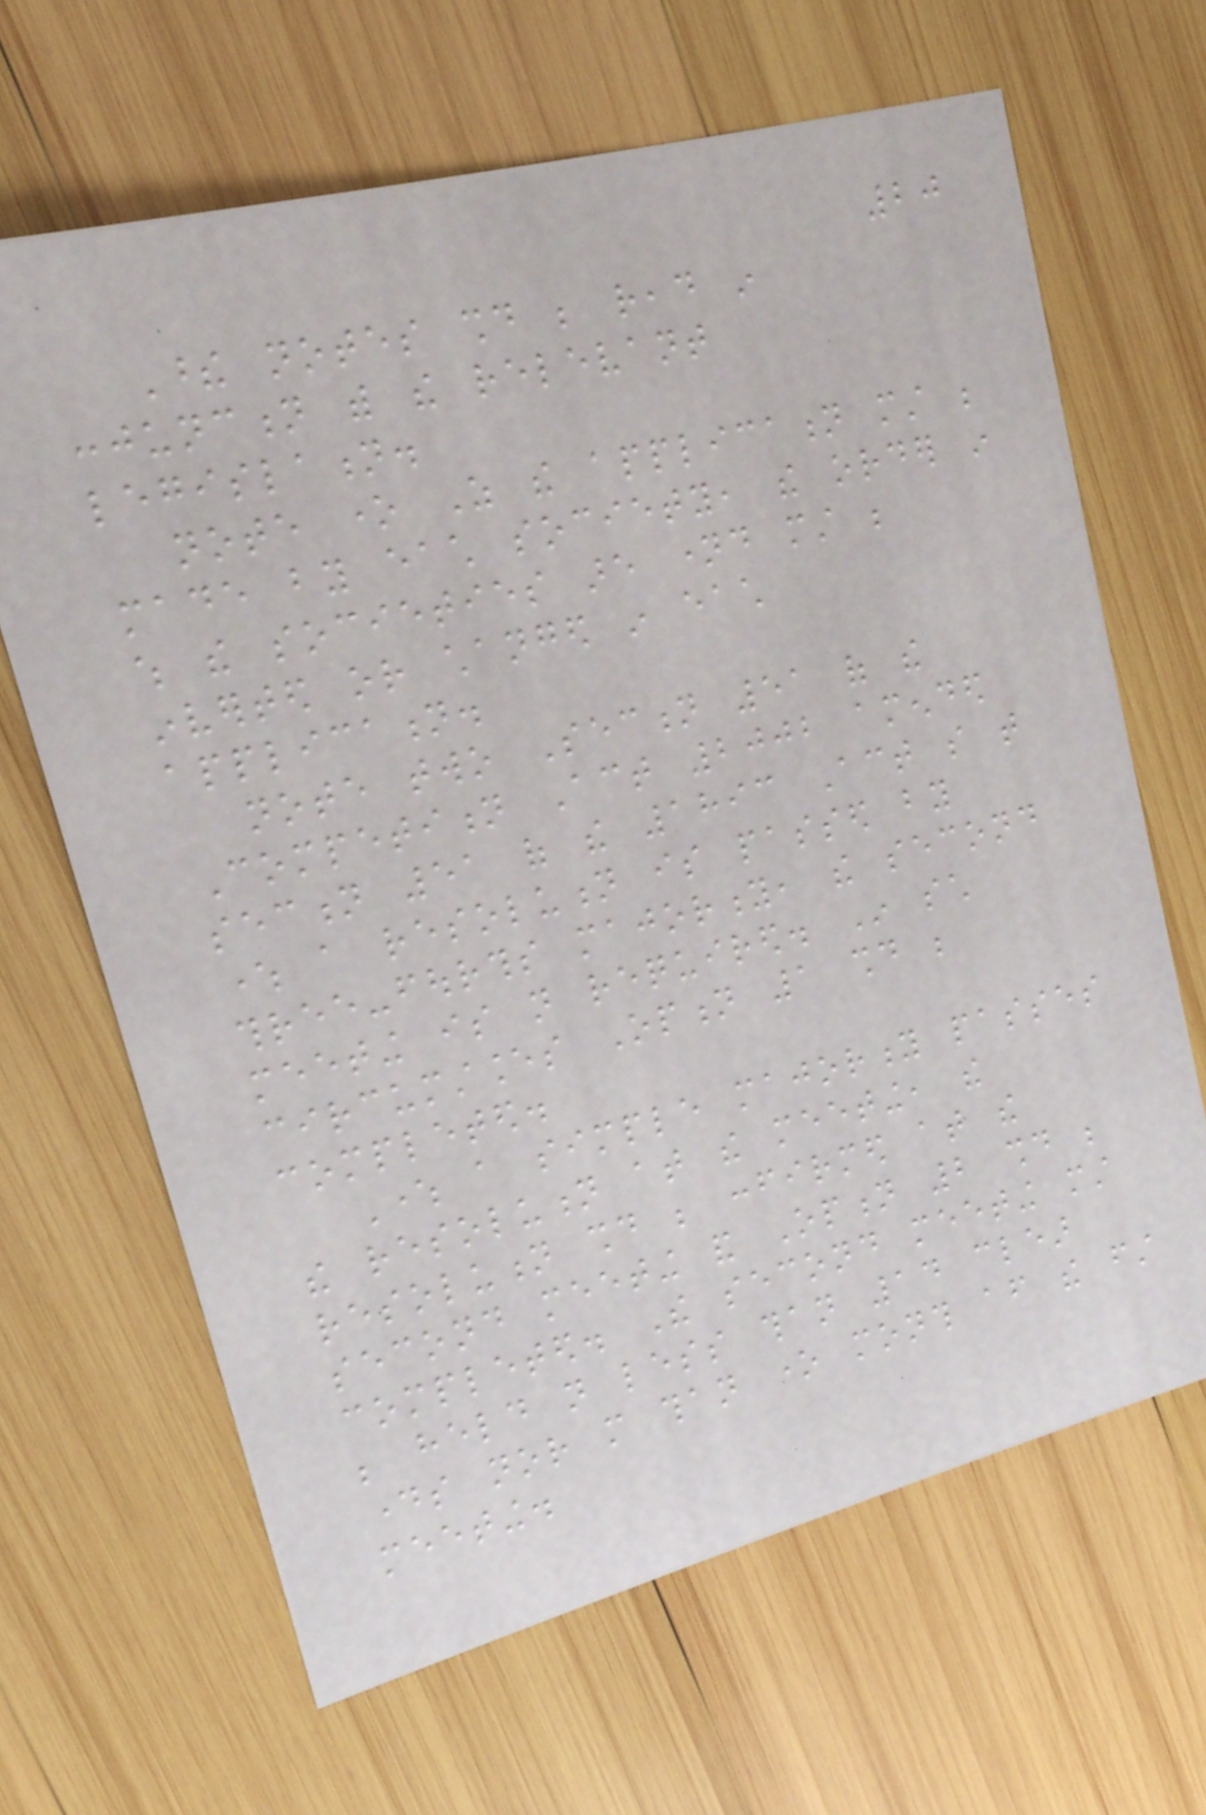20
These notes should be read in
conjunction with the relevant
legislation.
note one As the application must be
made by each society, the order in
which the societies are named must be
inverted or changed in each
application.
note two Section 51 of the
Competition Act 2002 amended
section 51 of the 1893 Act so that
where a resolution is passed by
three-fourths majority, the second
meeting is not required. In such
circumstances Option 1 should be
completed.
Where a simple majority passes
the resolution at the meeting, the
resolution should be confirmed at the
second meeting and Option 2 should be
completed. The second meeting must
be held not less than 14 clear
days nor more than one month after the first
meeting.
